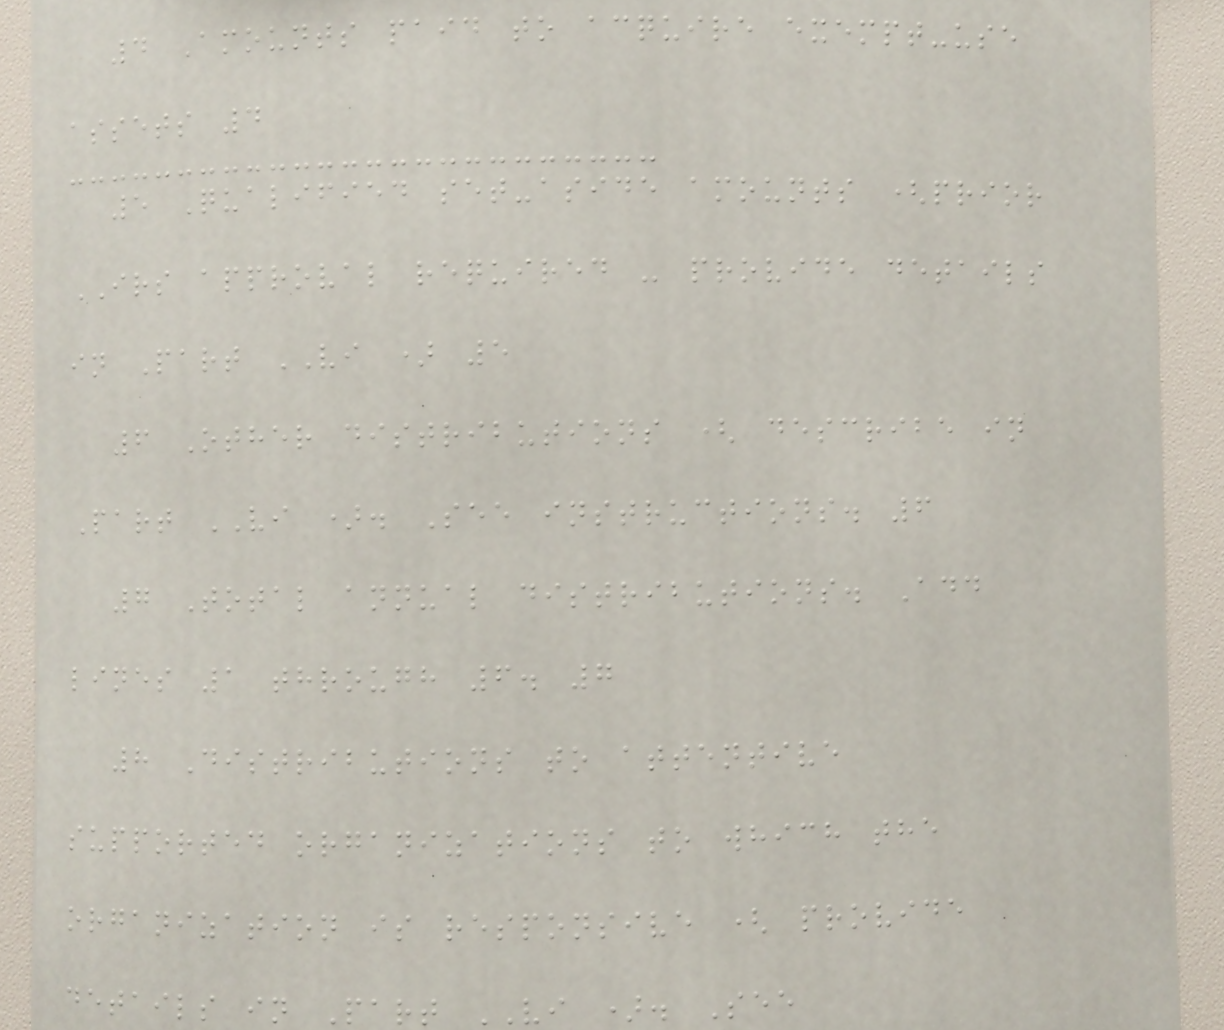4 Amounts paid to acquire exempt-use
assets 4
5 Qualified set-aside amounts (prior
IRS approval required - provide details
in Part VI ) 5
6 Other distributions ( describe in
Part VI ). See instructions. 6
7 Total annual distributions. Add
lines 1 through 6. 7
8 Distributions to attentive
supported organizations to which the
organization is responsive ( provide
details in Part VI ). See
